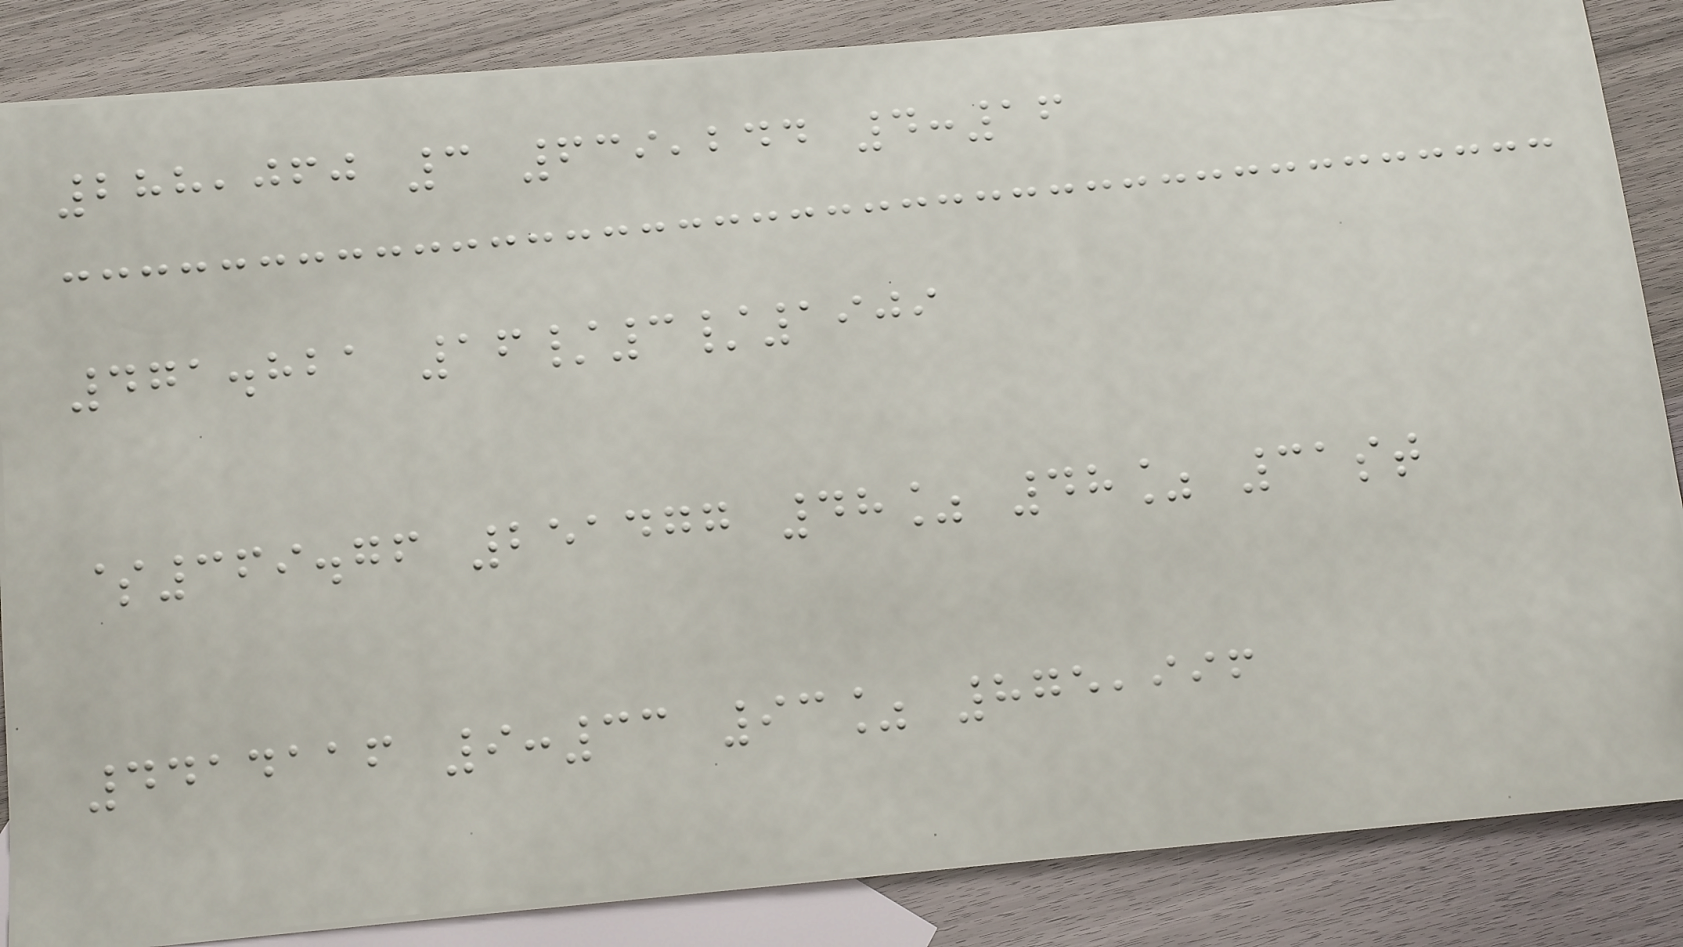288,060 3 639,244 4:16
471.821 16/3/1909
$369.76 251477 48% 48% 31st
4414116 9:33 93% 875,996
